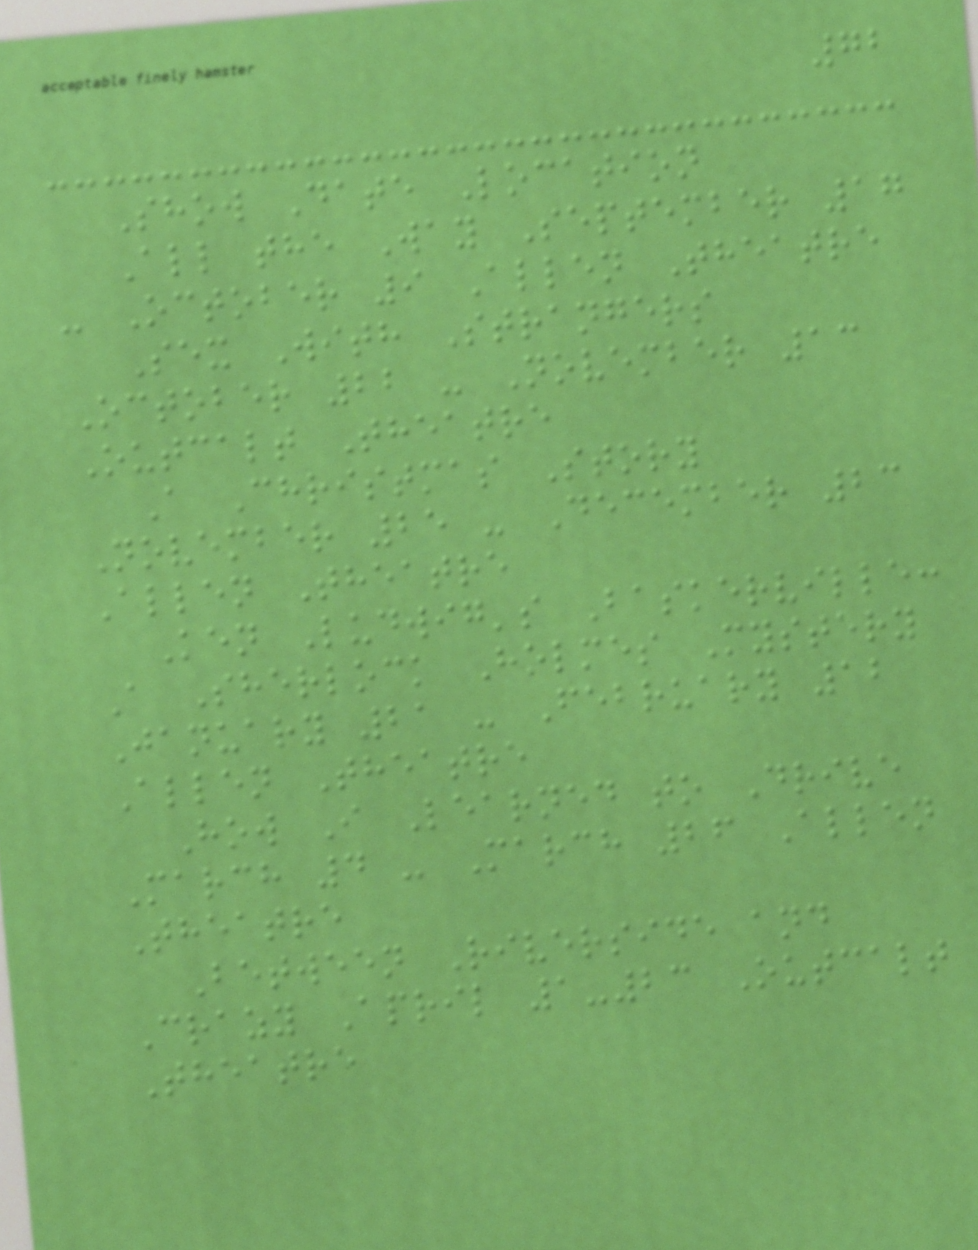72
Show Date Location
All the Way September 17
- October 9 Allen Theatre
Sex With Strangers
October 22 - November 13
Outcalt Theatre
A Christmas Story
November 25 - December 23
Allen Theatre
Ken Ludwig's Baskerville:
A Sherlock Holmes Mystery
January 21 - February 12
Allen Theatre
How I Learned to Drive
March 4 - March 26 Allen
Theatre
Between Riverside and
Crazy April 1-23 Outcalt
Theatre
